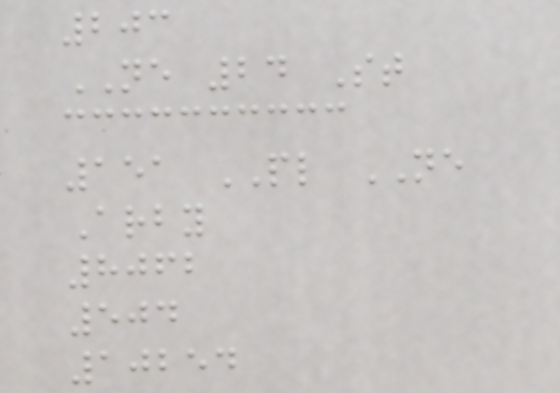203
NE 24 St
151 PL NE
Arby
8062
504
10254
